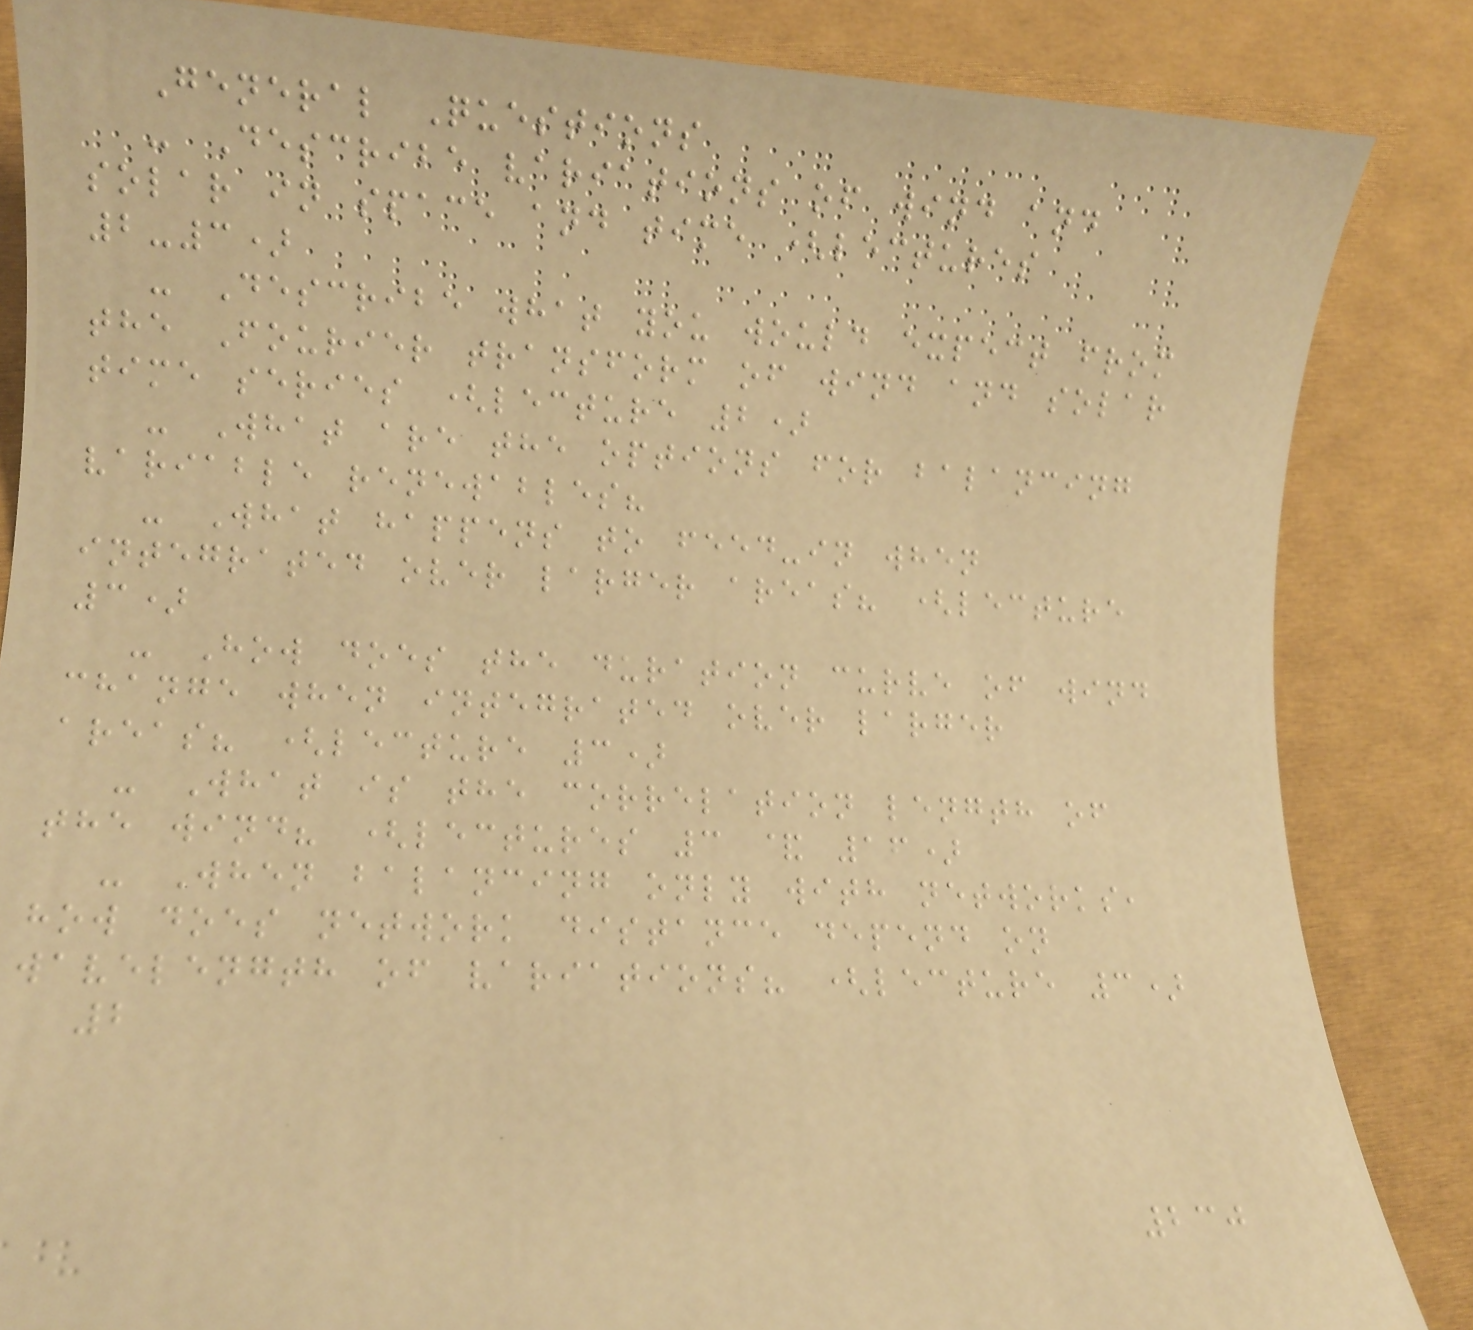General Questions
- Describe variations of wind and
solar in space and time (lectures
2-3)
- Describe what you would expect from
the Fourier transform of wind and solar
time series (lecture 2)
- What are the options for balancing
variable renewables?
- What happens to feed-in when
integrated over larger areas? (lecture
3)
- How does the duration curve of wind
change when integrated over larger
areas? (lecture 3)
- What is the correlation length of
the wind? (lectures 3 & 16)
- When balancing only with networks,
how does network distance depend on
wavelength of variations? (lecture 3)
2
230
